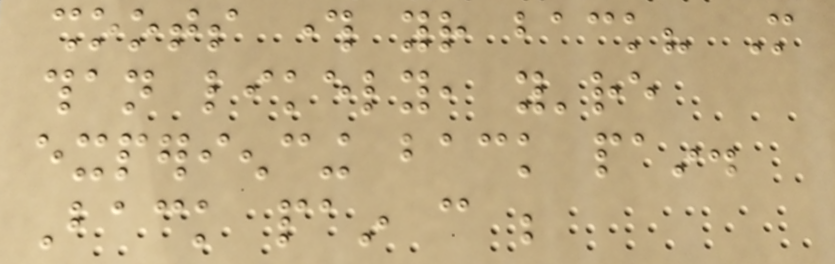shoots through your back? More
than likely, you're
experiencing back pain.
Back pain can be
